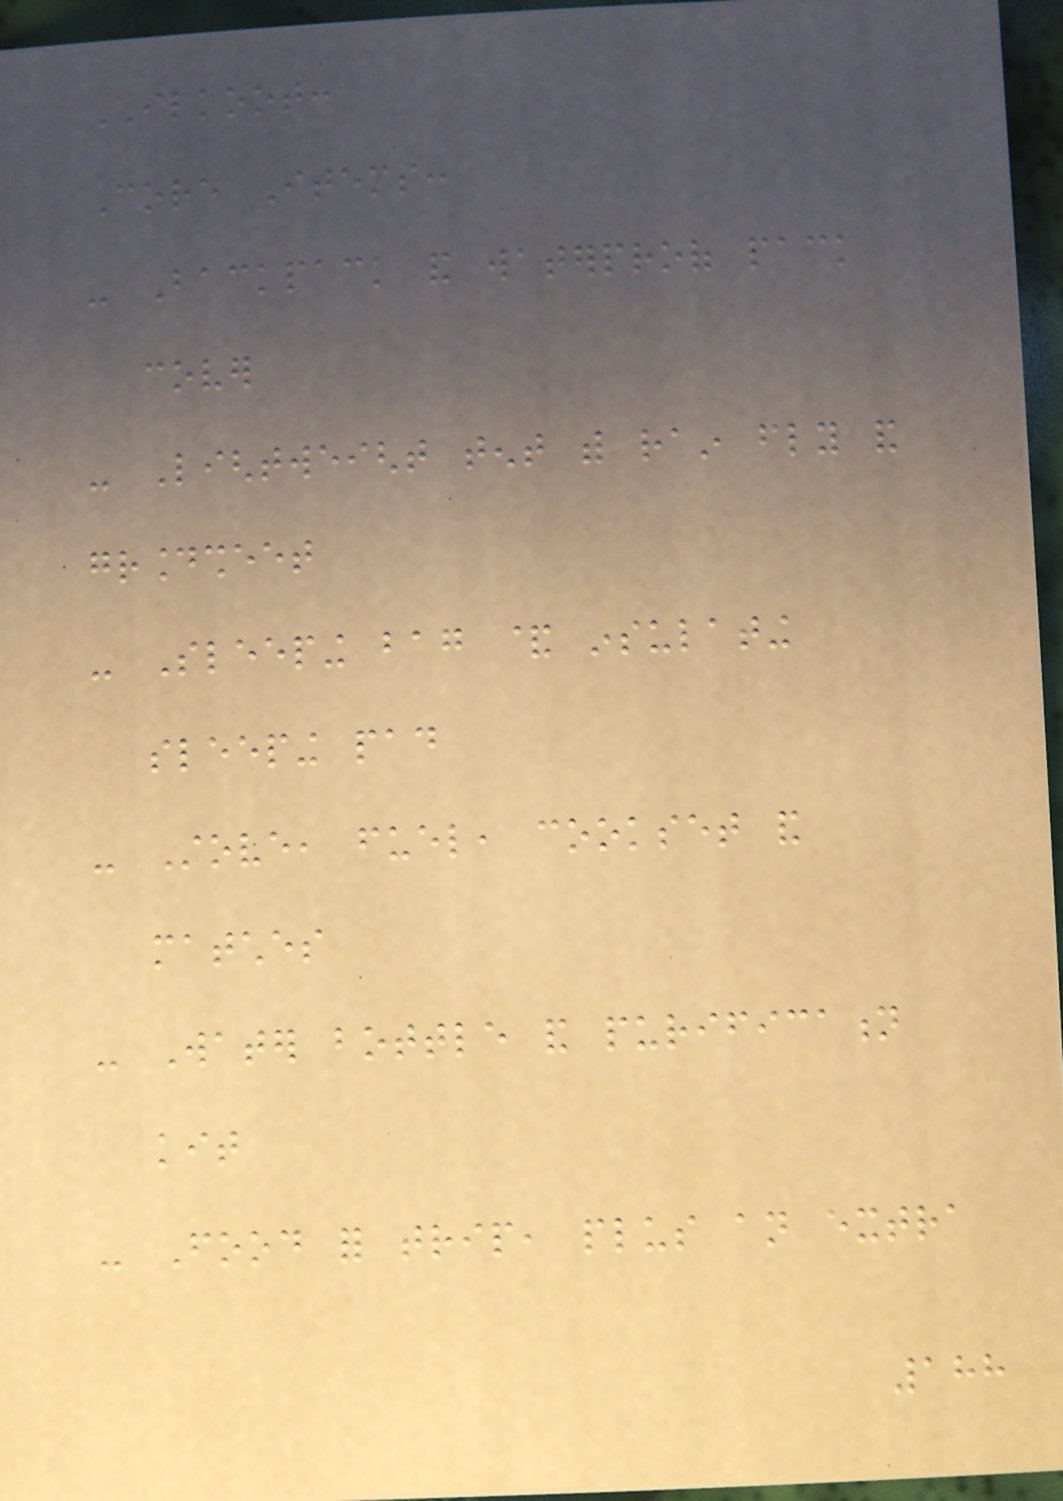Chilkoot:
Core Items:
- Backpack and waterproof pack
cover
- Lightweight tent with rain fly and
groundsheet
- Sleeping bag & insulating
sleeping pad
- Stove, fuel, cookset and
matches
- Water bottle and purification
kit
- Food for trip, plus an extra
188
